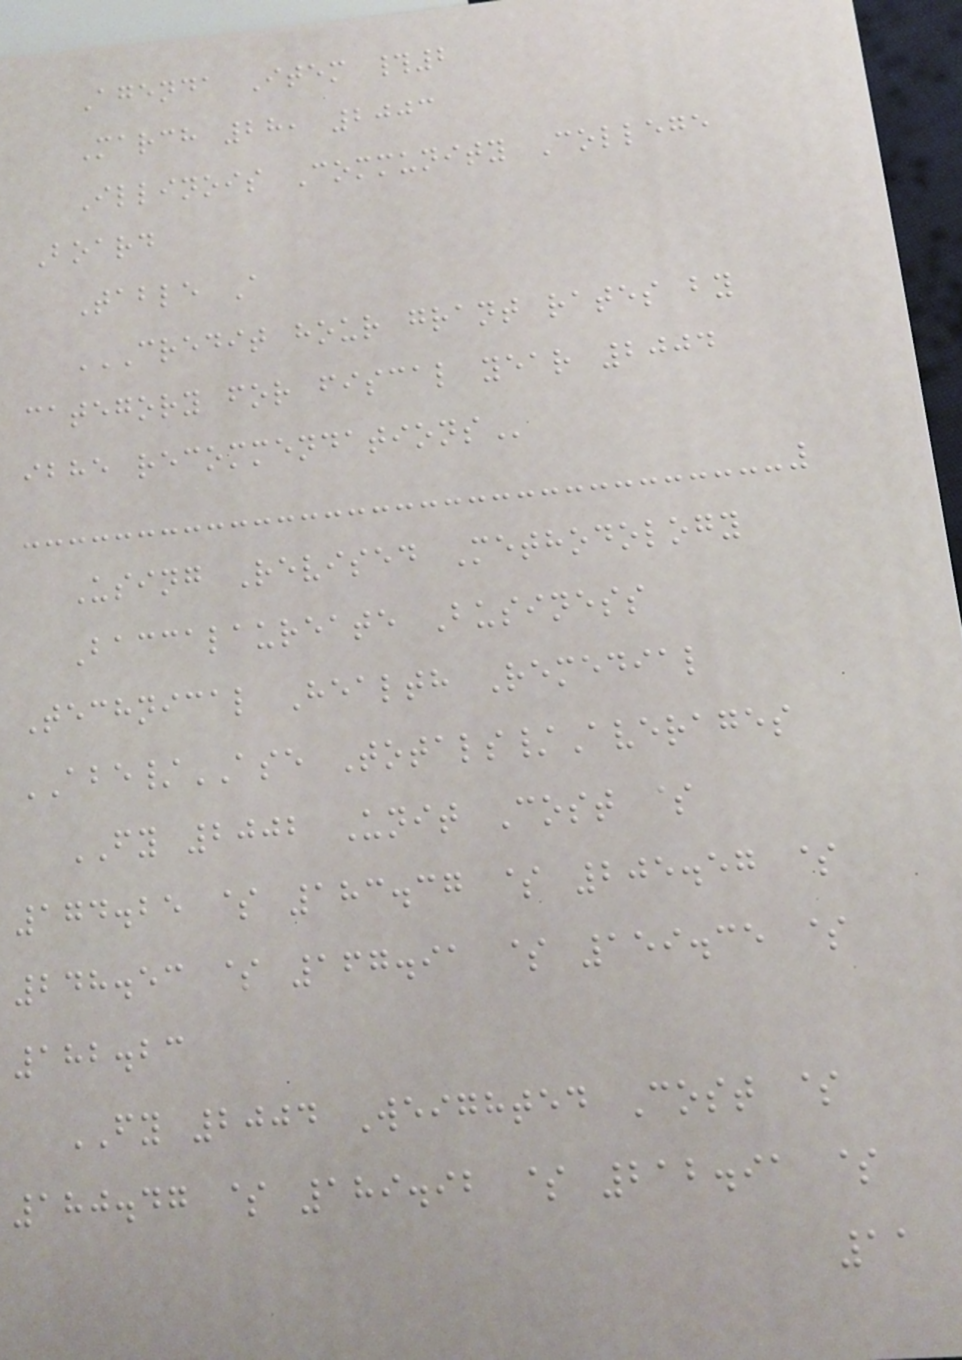Agenda Item #2
March 28, 2003
Illinois Community College
Board
Table A
CREDIT HOUR GRANT RATES BY
CATEGORY FOR FISCAL YEAR 2004
IBHE RECOMMENDATIONS
Using Revised Methodology
Baccalaureate Business
Technical Health Remedial
ABE/ASE Totals/Averages
FY 2002 Unit Cost $
174.25 $ 183.37 $ 205.57 $
248.53 $ 167.91 $ 159.35 $
182.23
FY 2004 Weighted Cost $
180.47 $ 189.92 $ 212.91 $
11
